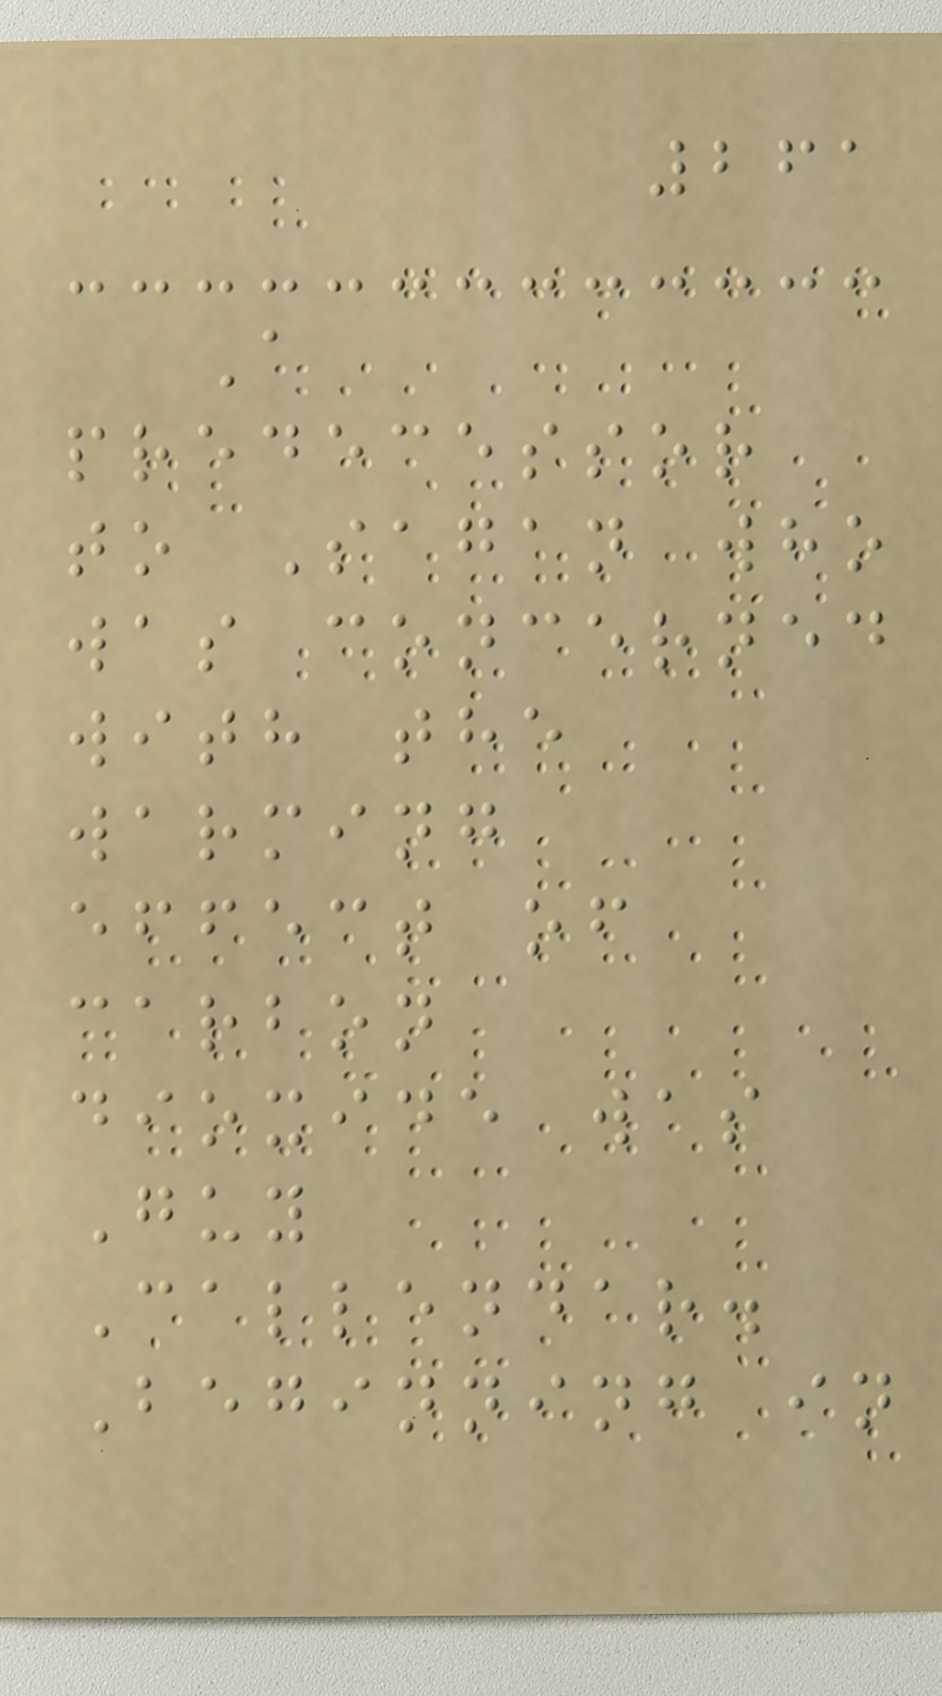261
A
predecessor
to Sagan who
was concerned
with the
warming
effect of
carbon
dioxide was
Guy
Callendar.
Beginning in
